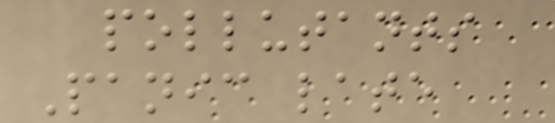pollutants
Panic late
